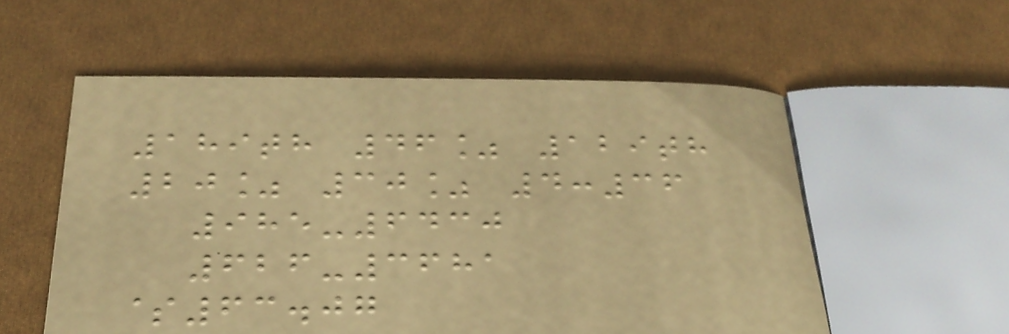189th 46% 129th
20% 30% 4:36
985-6430
626-3681
$63.07
